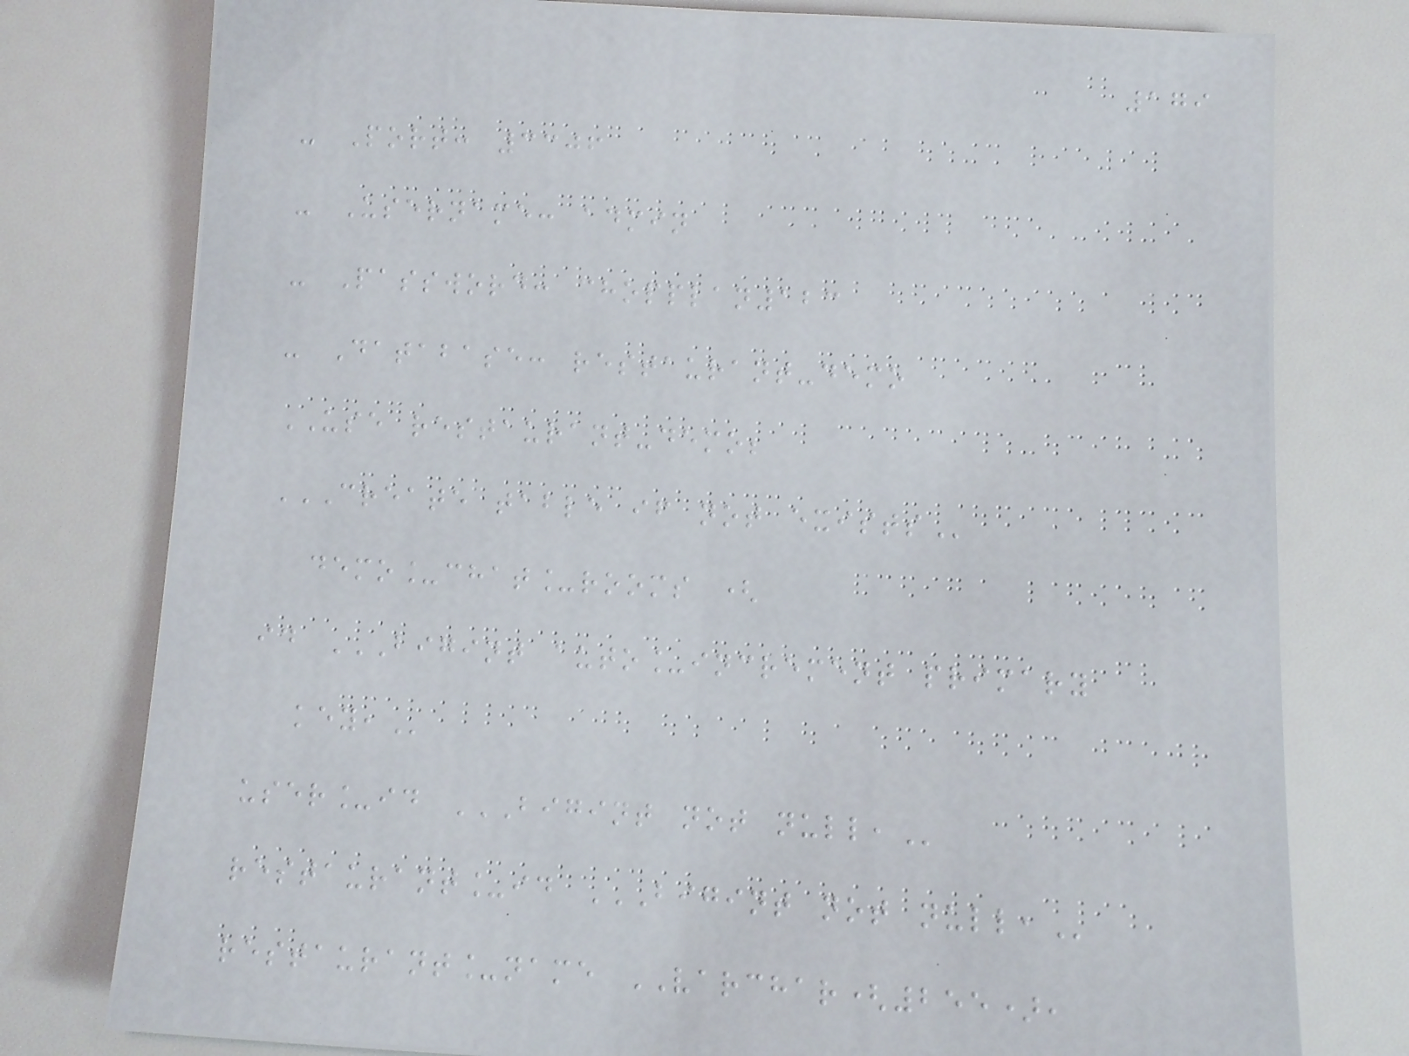179
- Port: 3306
- Username: admin
- Password: chopplan123
- Database: restaurant-demo
USE restaurant-demo;
CREATE TABLE IF NOT EXISTS
demo_chat_rooms (
id BIGINT AUTO_INCREMENT PRIMARY
KEY,
user_id BIGINT NOT NULL,
restaurant_id BIGINT NOT NULL,
restaurant_name VARCHAR(255),
